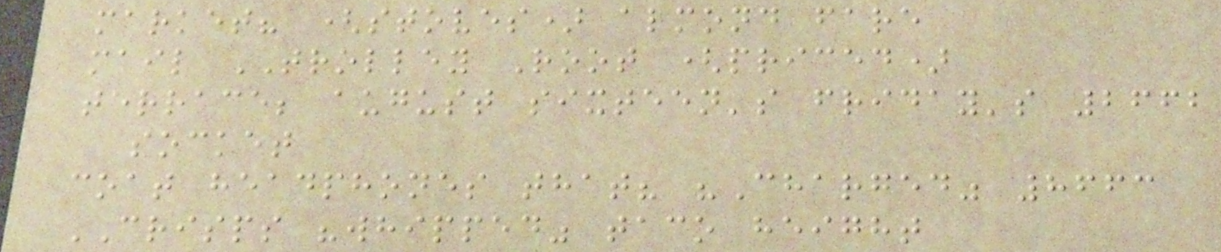market? (stoves) almond fare
mail TROLLEY Root (priced)
terrace; august sixteen's friday's 2662
socket
coat headphones that? "Charged" 8663
CRISPS "whipped" taco height
